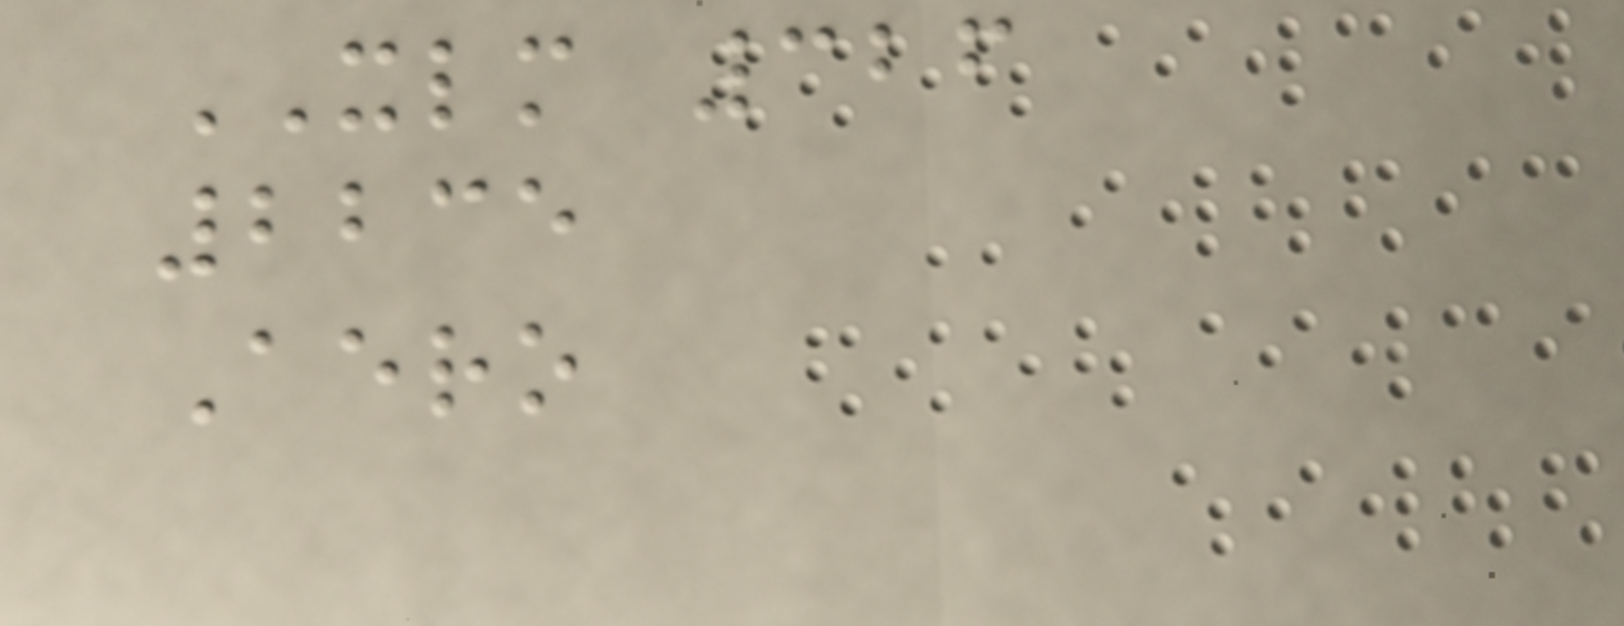XLM 326
2235
Aero
